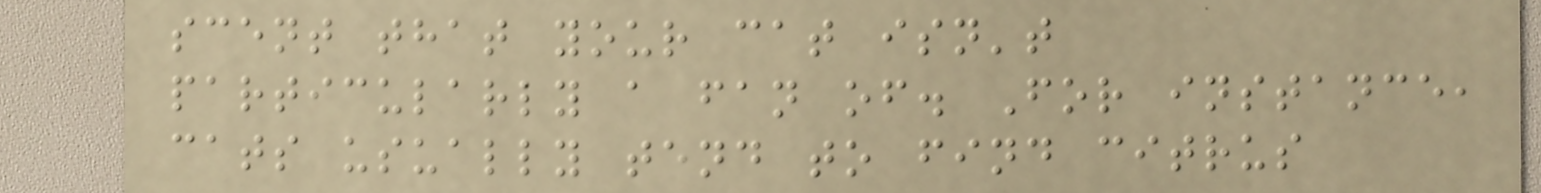scent that your cat isn't
particularly a fan of. For instance,
cats usually tend to find citrus
